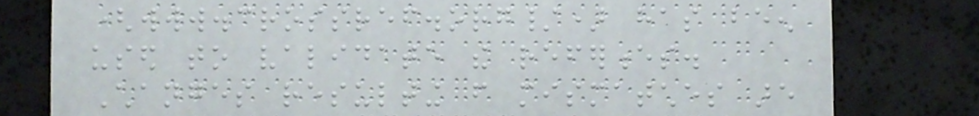(www.crossref.org/) has been
used to validate the references.
Changes resulting from mismatches are
